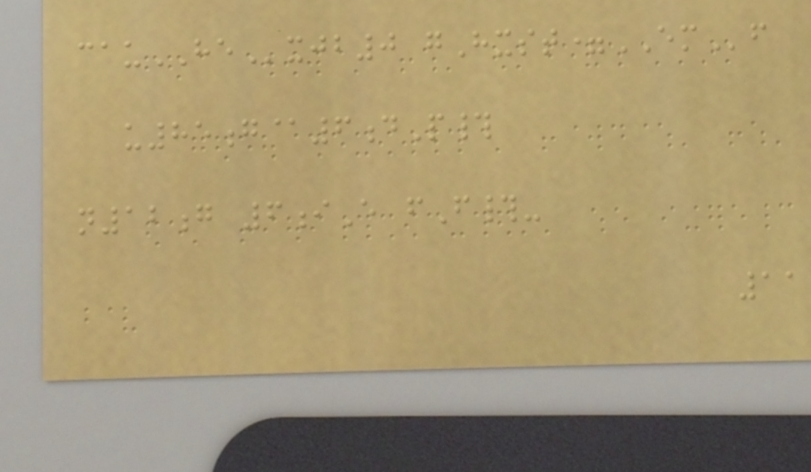cauHExjb0 gHxst=EMf
u85g@6dP#
n12g 6iE fF#-
11
